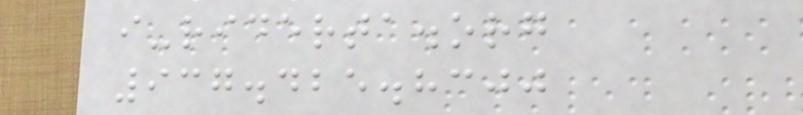i-riderta.org
937.425.8300
